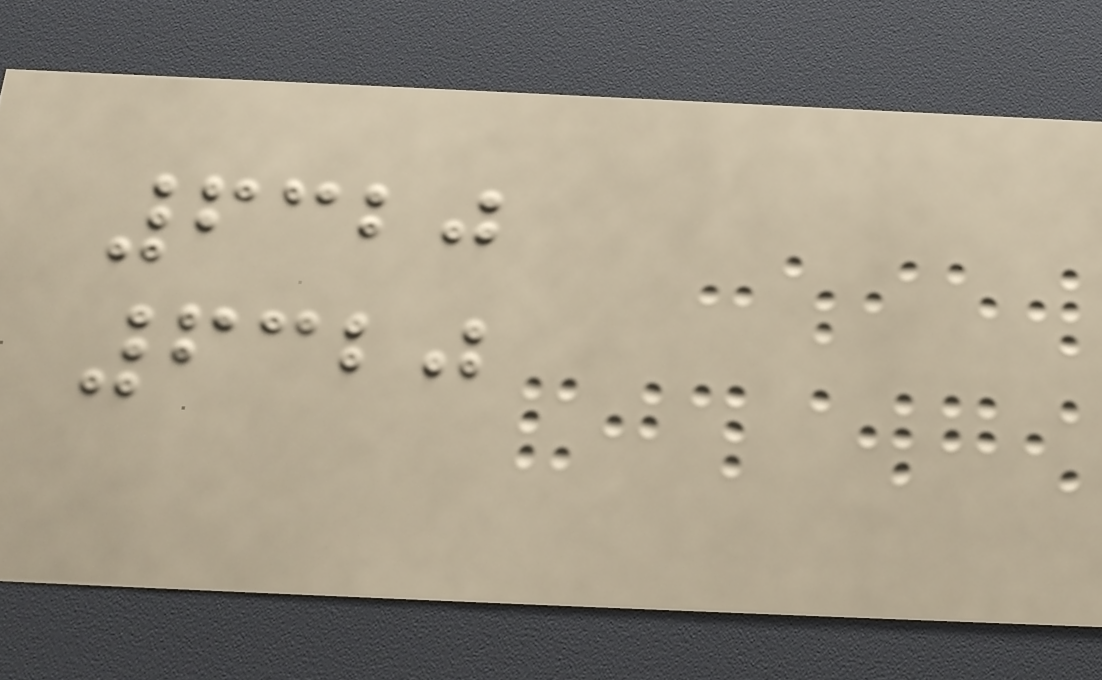6320
6320
